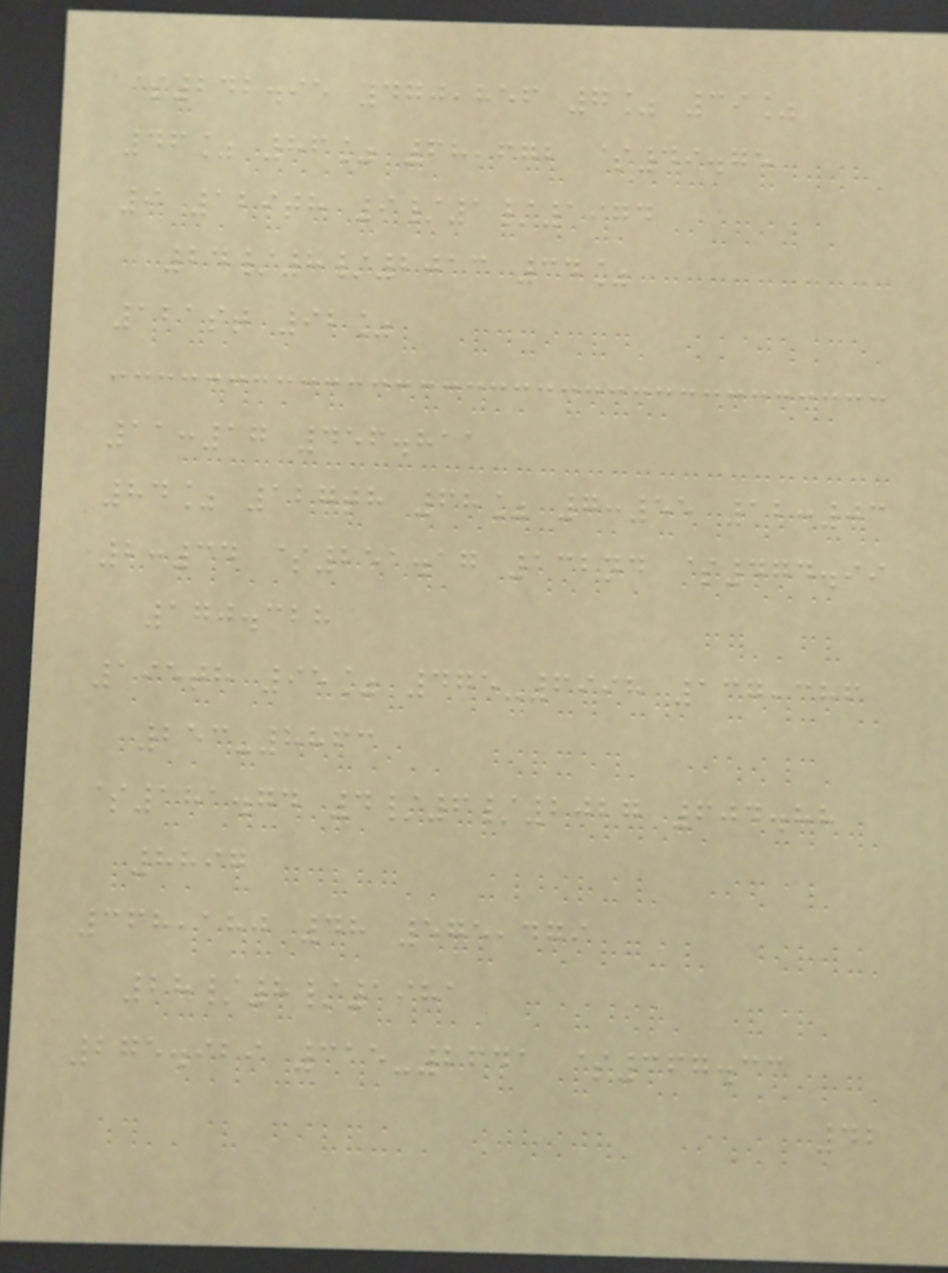$242.95 470,856 7% 39%
46% 86% 68,672 $49.75
9 129th 9/1/1974
24/8/2013 34%
121st 92%
11:17 456.811
84% 127th 68% 7:55 12:03
2:34 $251.17 132nd $474.99
170.328
195th 95% 475-6998 137,386
253-8863
$181.74 4/6/2027 604.88
8897
368,180 48 575,479
28/8/1981
275.929 315-2641 $367.33
42
